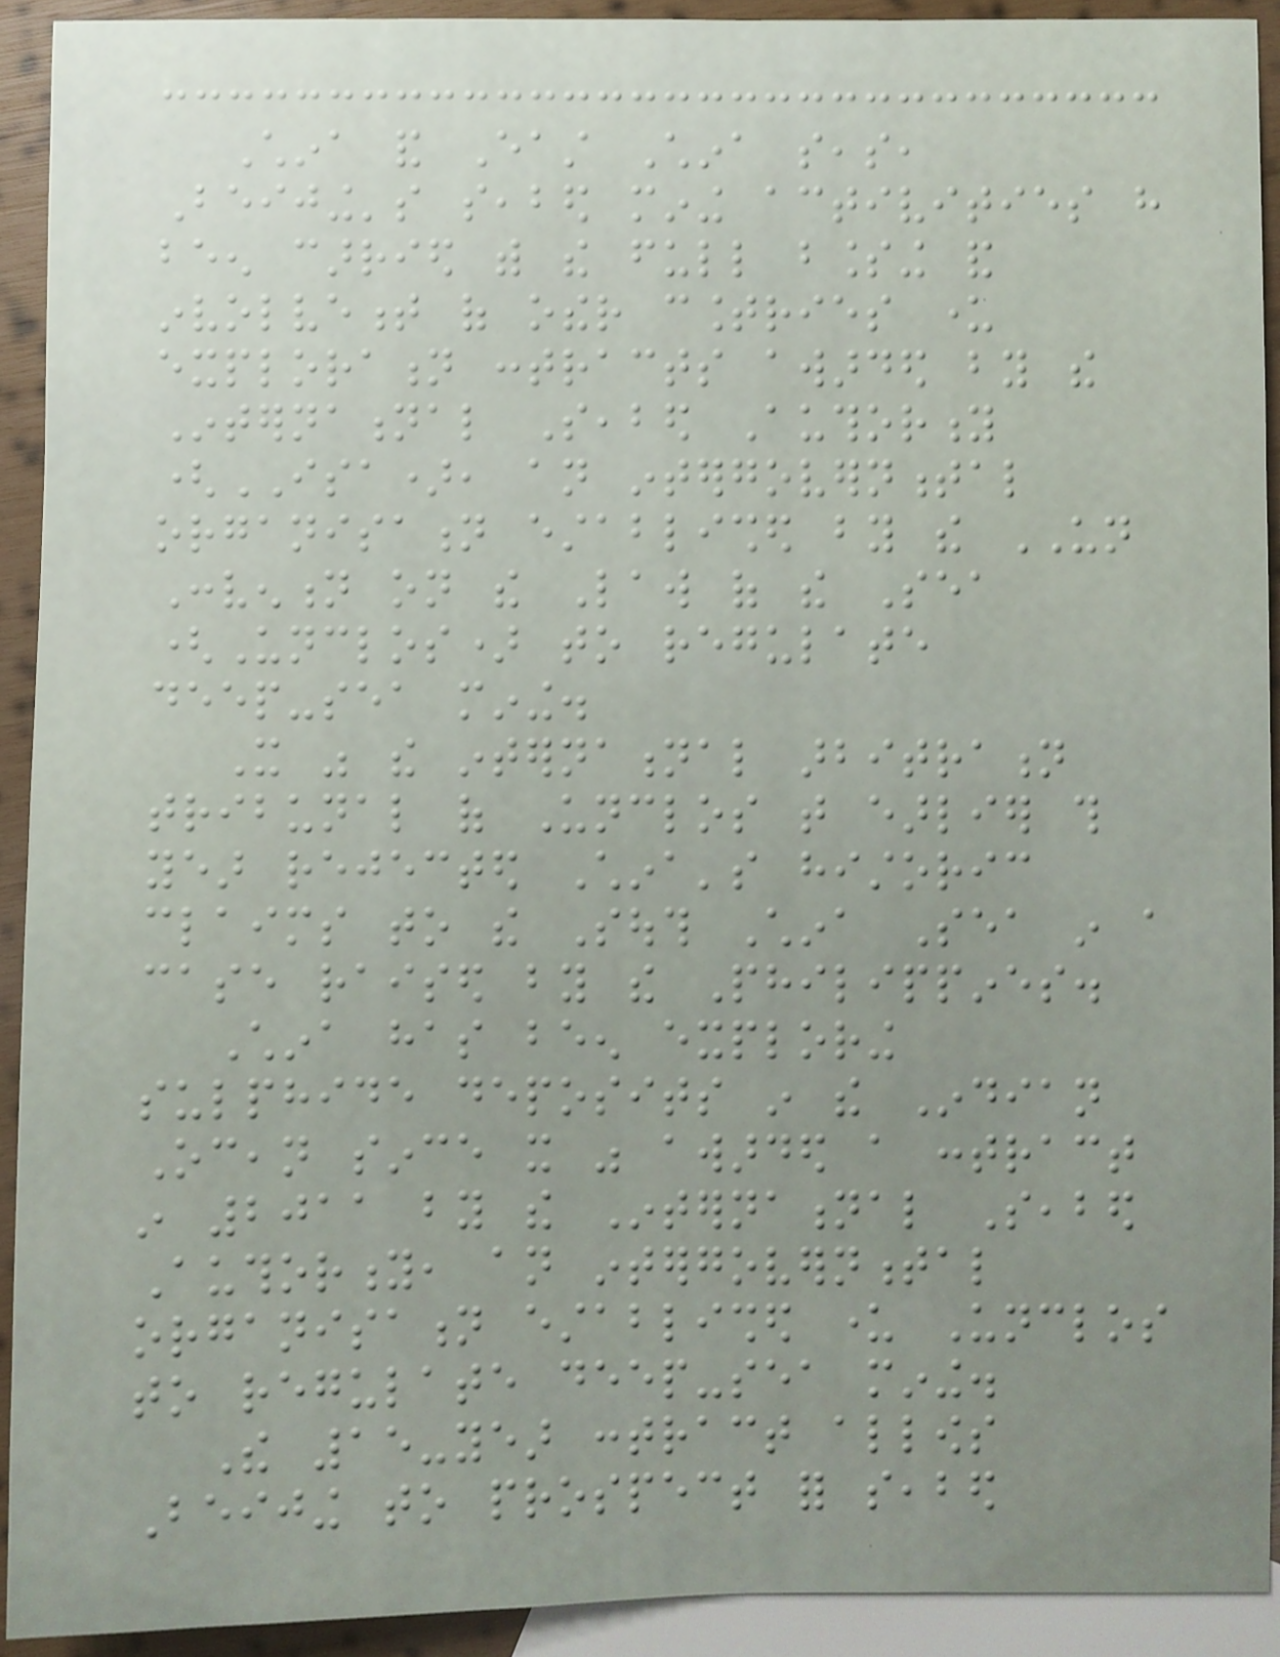China and East China seas,
Beijing's seabed mining activities have
been carried with the full blessing and
involvement of other countries under
exploration contracts awarded by the
International Seabed Authority
(ISA), an intergovernmental
organisation established by the UN
Convention on the Law of the Sea
(Unclos) to regulate
deep-sea mining.
It was the international arbitration
tribunal of Unclos that earlier this
year rejected China's historic
claims to the South China Sea in a
case raised by the Philippines.
China has been exploring
sulphide deposits in the Indian
Ocean since it was awarded a contract
in 2011 by the International Seabed
Authority, an intergovernmental
organisation established under Unclos
to regulate deep-sea mining.
The 15-year contract allows
Beijing to prospect for seabed
